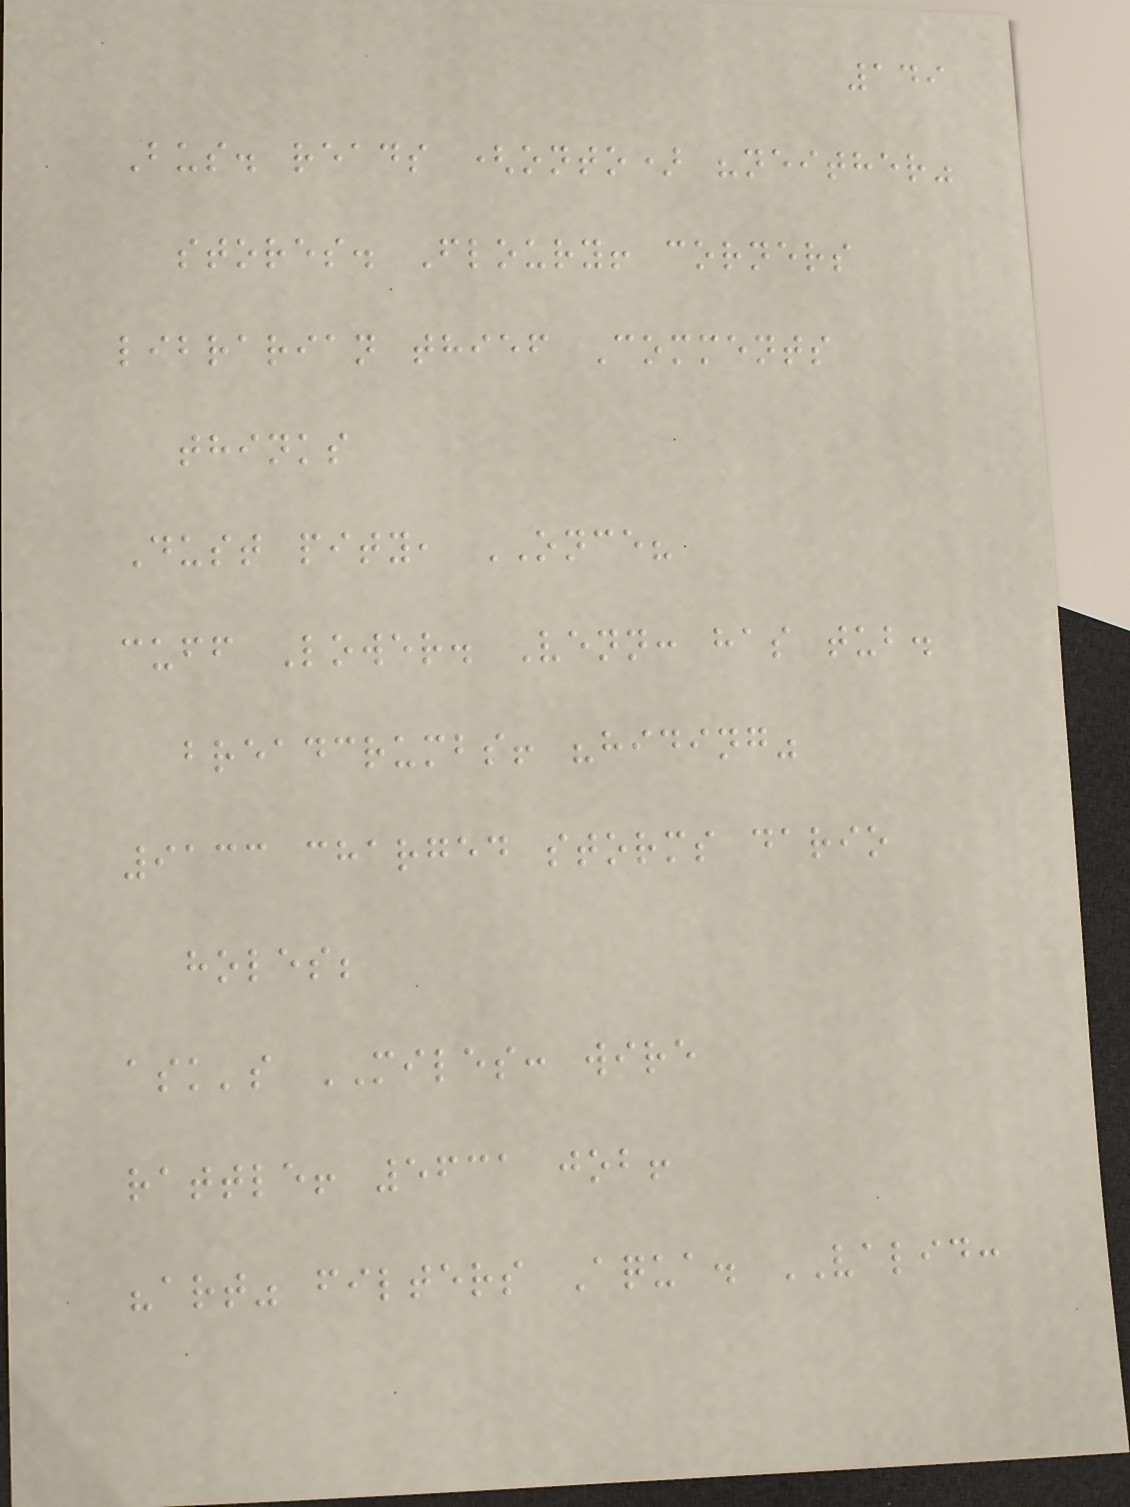149
Bus. reads (onto) "neither"
stores. Floury! corners
librarian thief Comments
thinks
Dust pity, ONCE?
cuff Lower. Venn: has tub.
breadcrumbs! "hiding"
9133 charged storms dario
holes;
ask's MILES: wire
rattle! 5631 job!
"art" filters Aqua. VALID:
